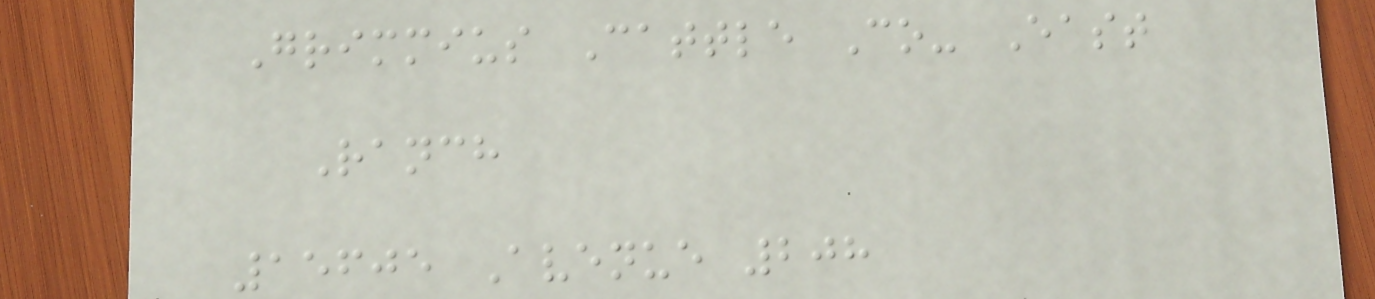Grimmius Cattle Co- East
Ranch
15605 Avenue 208
